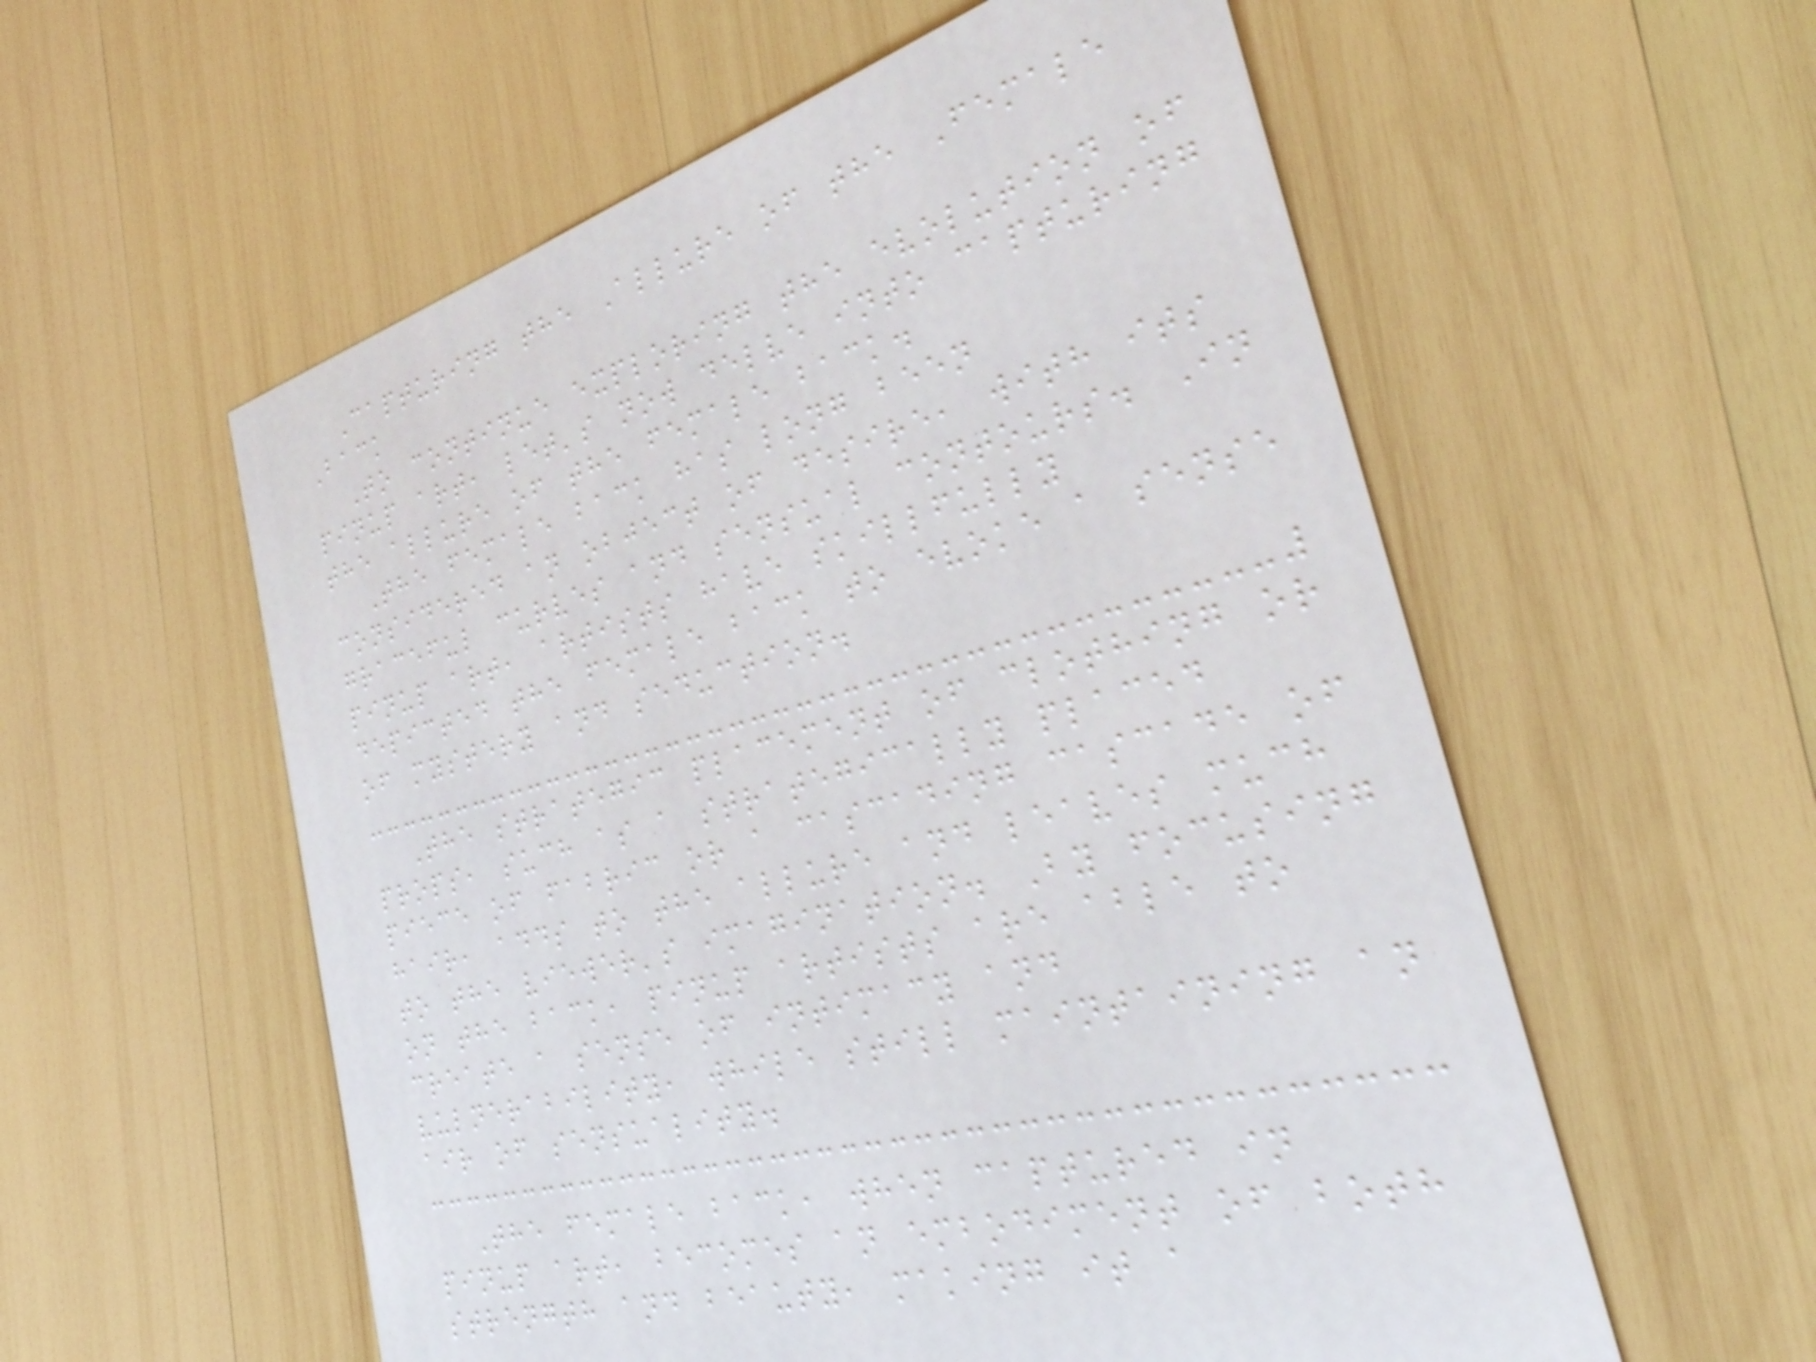Capturing the Allure of the Female
Back
To continue exploring the evolution of
pinup art, let's now delve into capturing
the allure of the female back.
The female back has long been
considered an object of desire, with its
graceful curves and sensual contours. In
pinup art, artists have skillfully
depicted the female back to evoke a sense
of mystery and seduction.
The strategic placement of clothing or
props, such as a strategically placed
piece of fabric or a cascading cascade of
hair, adds to the allure and leaves much
to the viewer's imagination. By focusing
on the back, pinup artists are able to
create a sense of intimacy and
vulnerability, while still maintaining an
air of sensuality.
The female back, when captured in
pinup art, becomes an embodiment of both
strength and beauty, making it a
